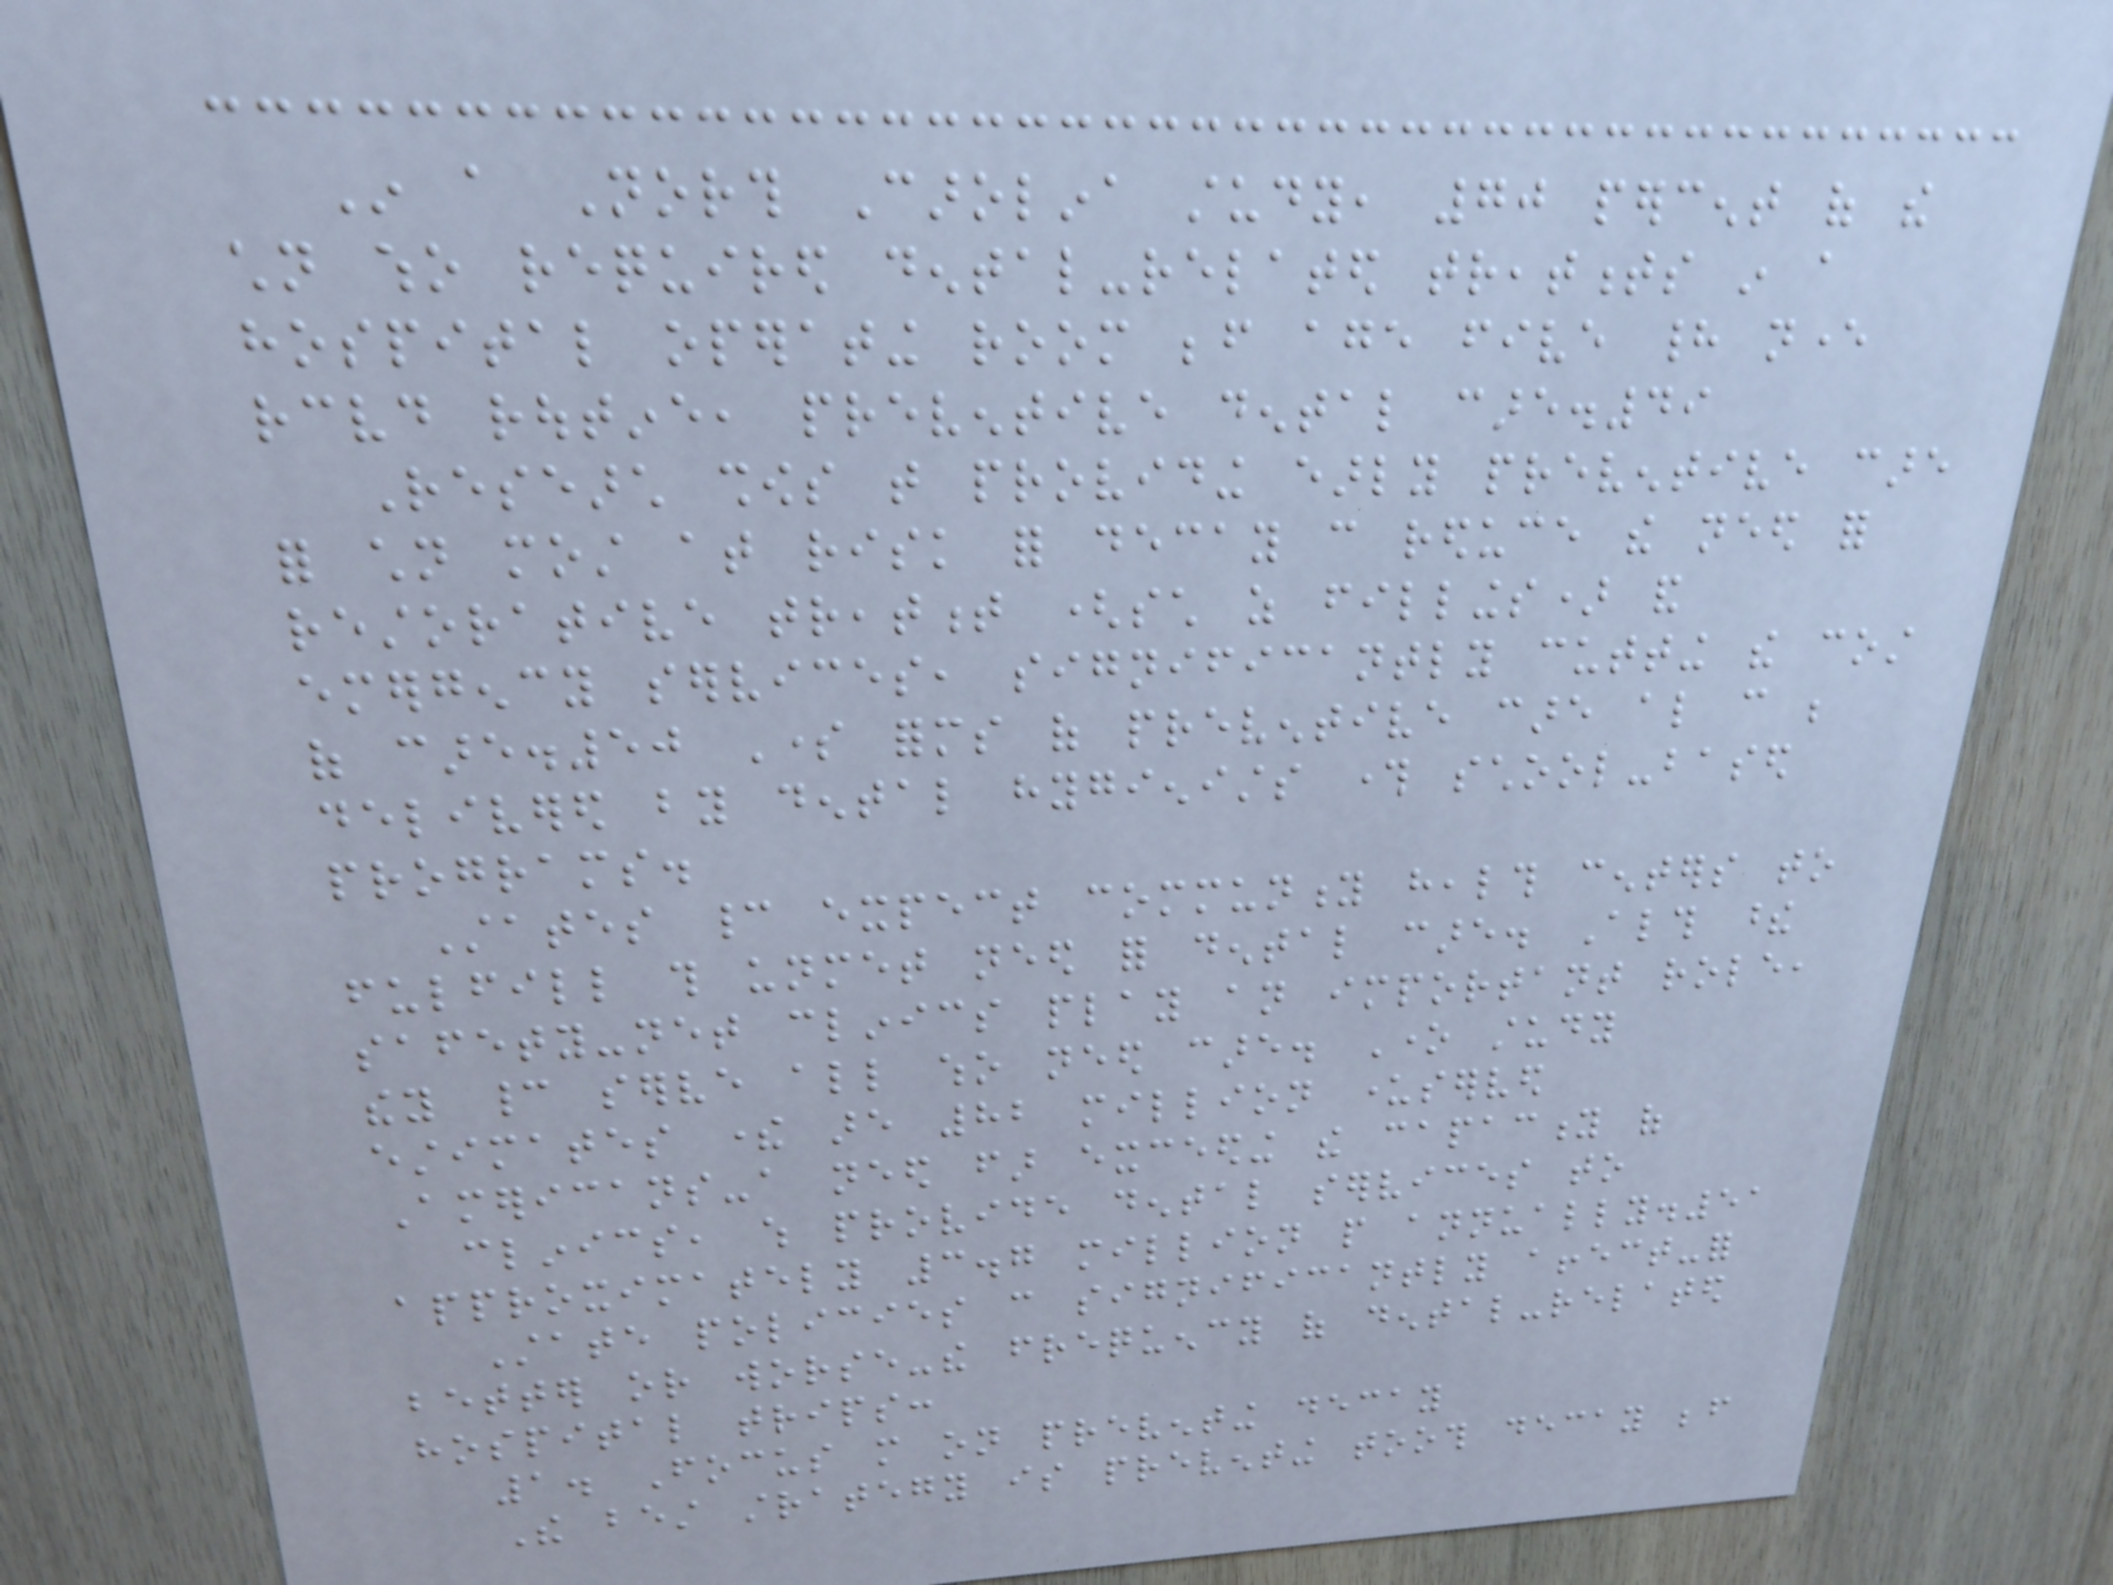In a North Carolina study, 70 percent of the
children who required dental-related treatments in a
hospital operating room before age five had never
received routine, preventive dental care.49
Research shows that providing early preventive care
for children most at risk for decay can reduce the need for
restorative treatment (such as fillings) and
emergency services, significantly cutting the cost
of care.50 Some forms of preventive care also can be
delivered by dental hygienists through school-based
programs.
States cannot expect community health centers to
fulfill this unmet need for dental care. Although these
safety-net clinics play an important role,
they cannot serve all who need care. One study
estimates there are 82 million underserved
Americans-a need far exceeding the capacity of
clinics, which provide dental services to
approximately 3.7 million people annually.51
State policies can significantly affect-for
better or worse-the frequency of dental-related
hospital trips:
1. Focus more on preventing decay
The best strategy is preventing tooth decay before
